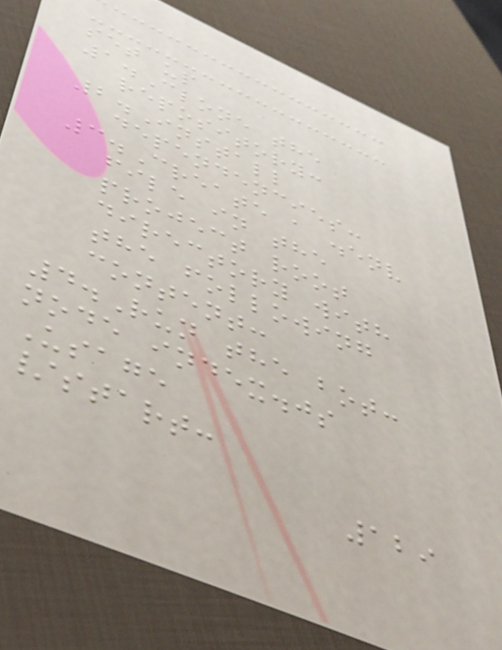set up
1.Clone the
repository:
2.Install
dependencies:
3.Create a .env
file in the
project root
directory with
the following
content:
4.Run the bot:
node index.js
Usage
/start:
129
